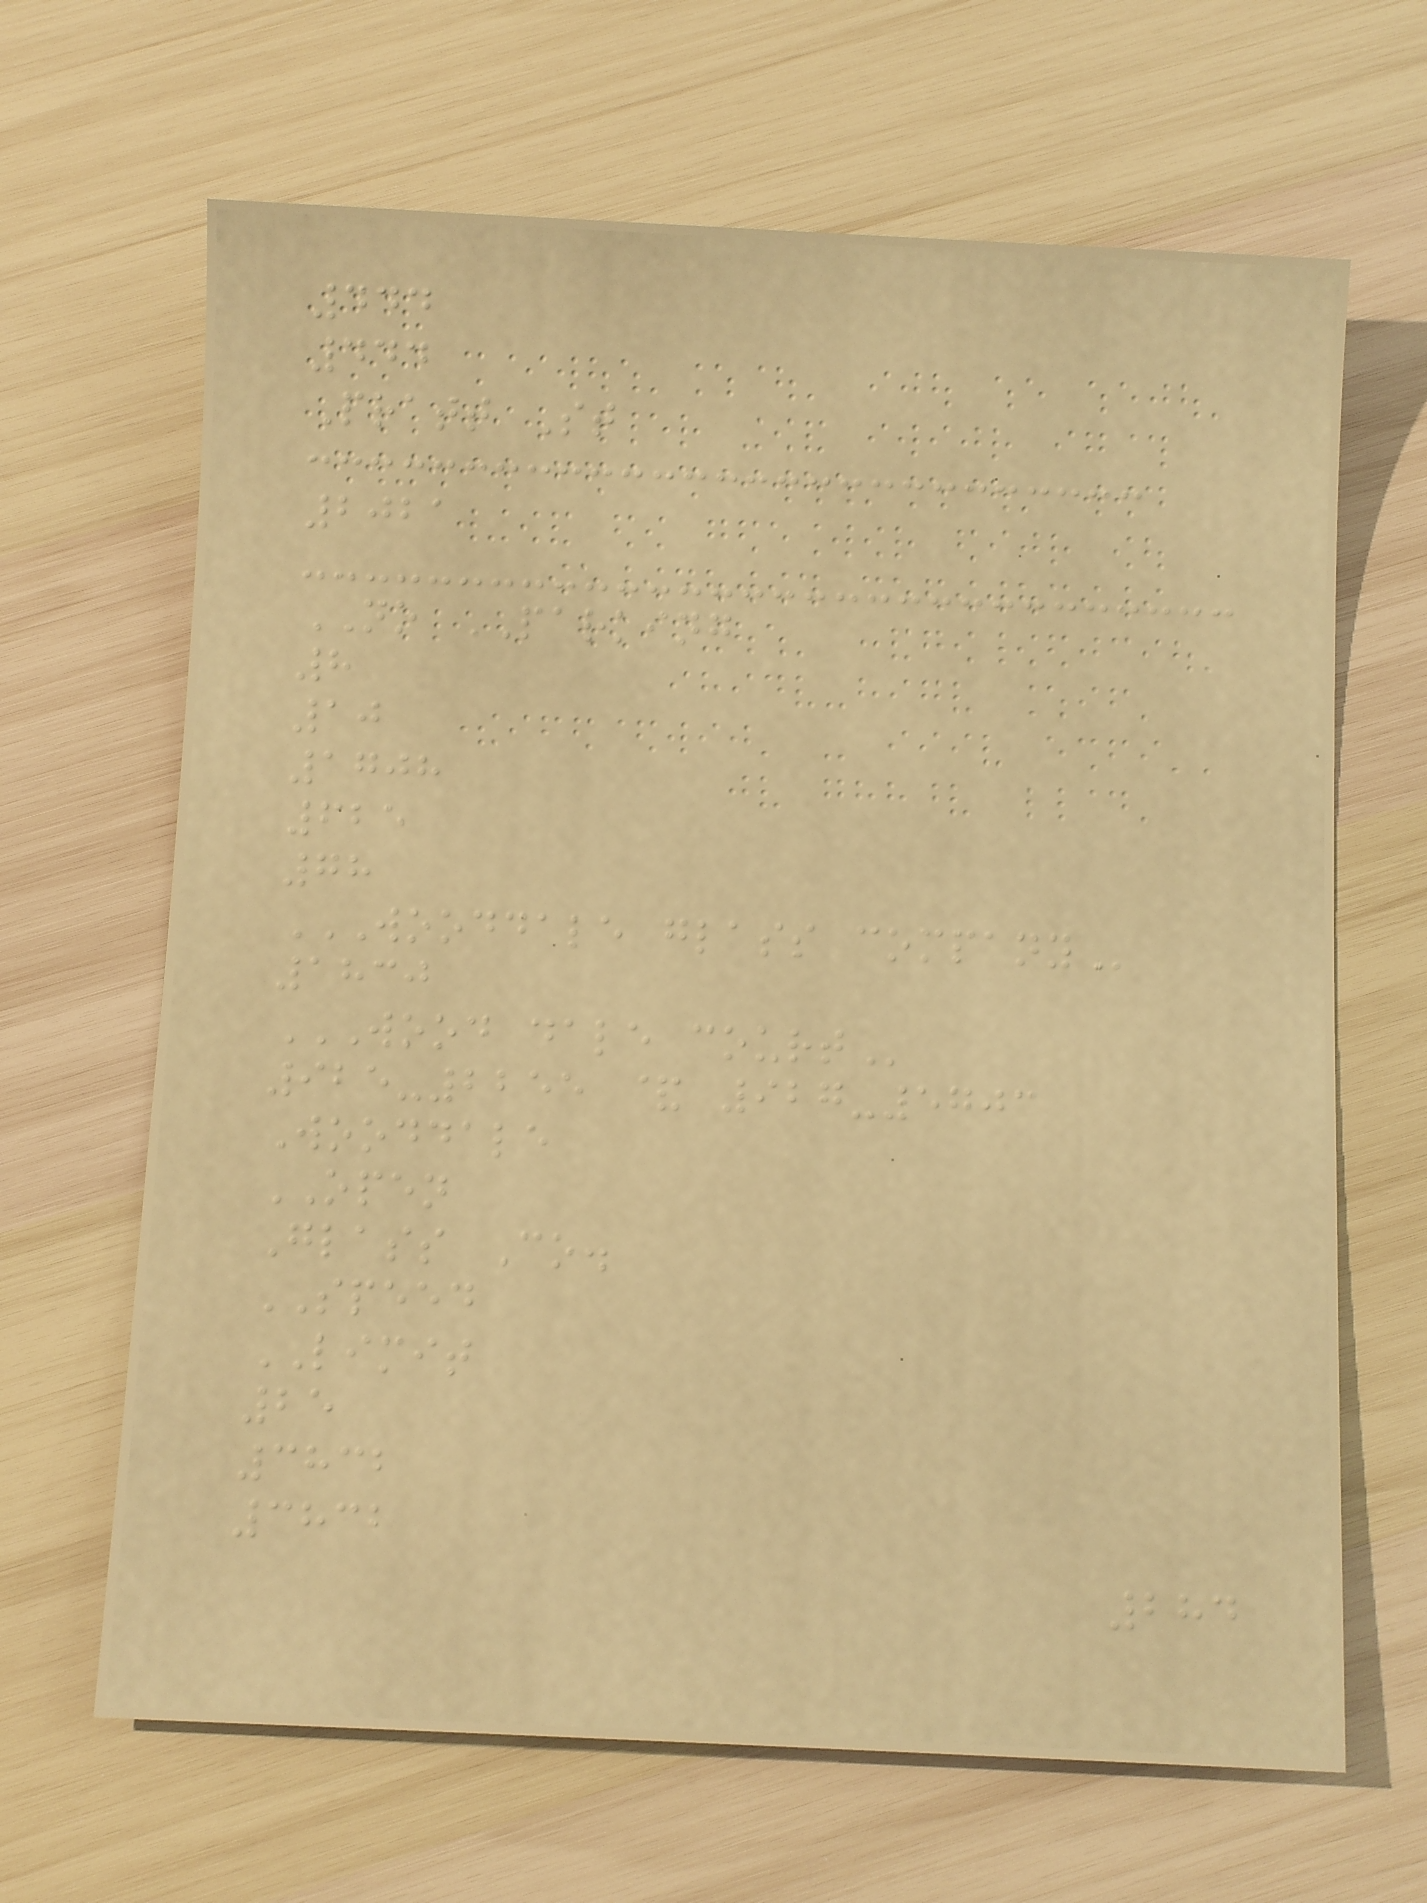444
444
Pratt St
2021
NO PARKING
8
10
1708
625
78
WOODDALE GLASS COMPANY
1830
WOOD DALE COURT
925-2255 & 927-5703
Wooddale
OPEN
Glass Co.
SPEED
LIMIT
25
3832
3832
284
